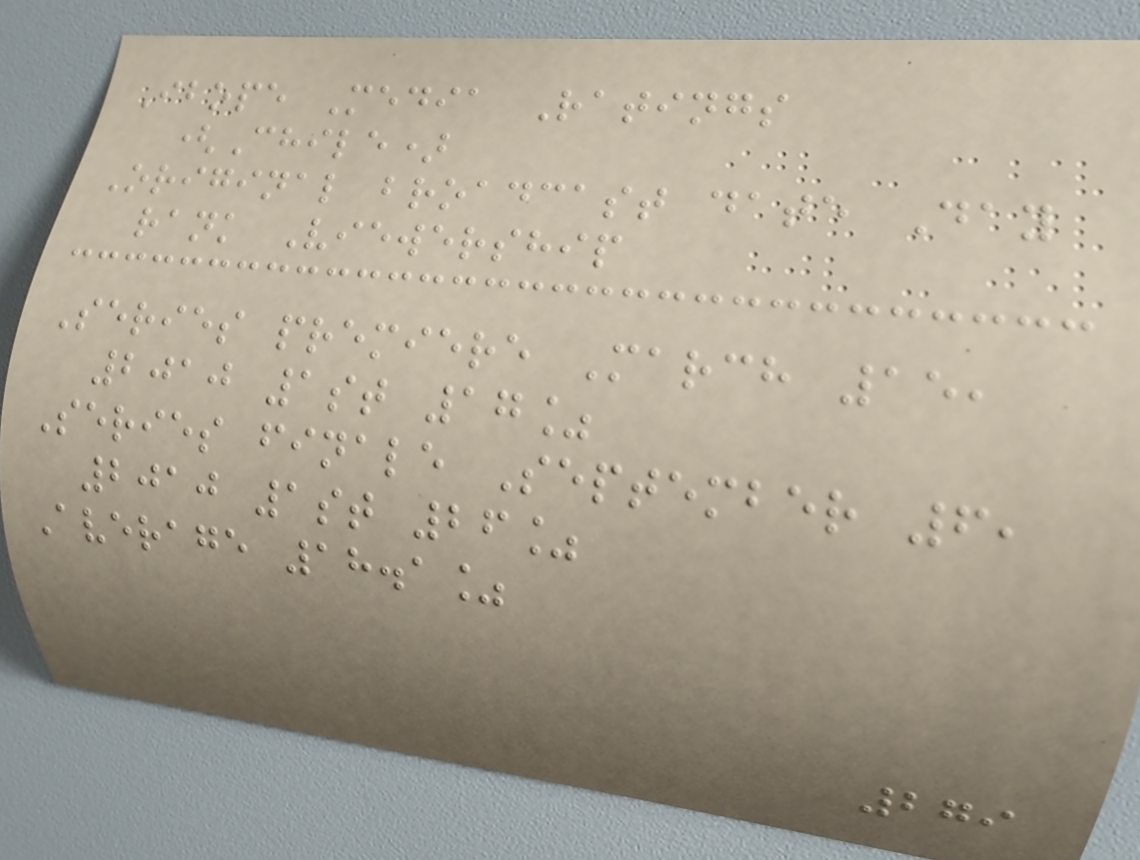Ibope Media Ratings
(Chile)
Original broadcast date Day
rank Viewership
Series premiere March 15,
2010 1st 17%
Series finale September 6,
2010 1st 26%
Average 18.1%
279
